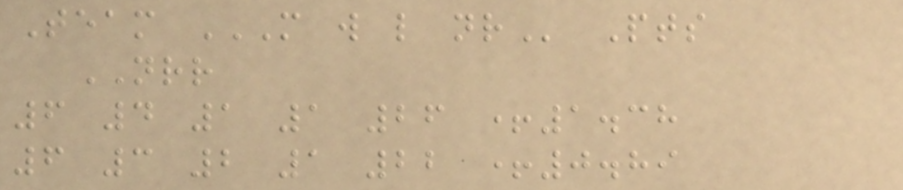Team M W L NR Pts
NRR
6 4 1 1 26 +1.38
6 3 2 1 22 +0.89
